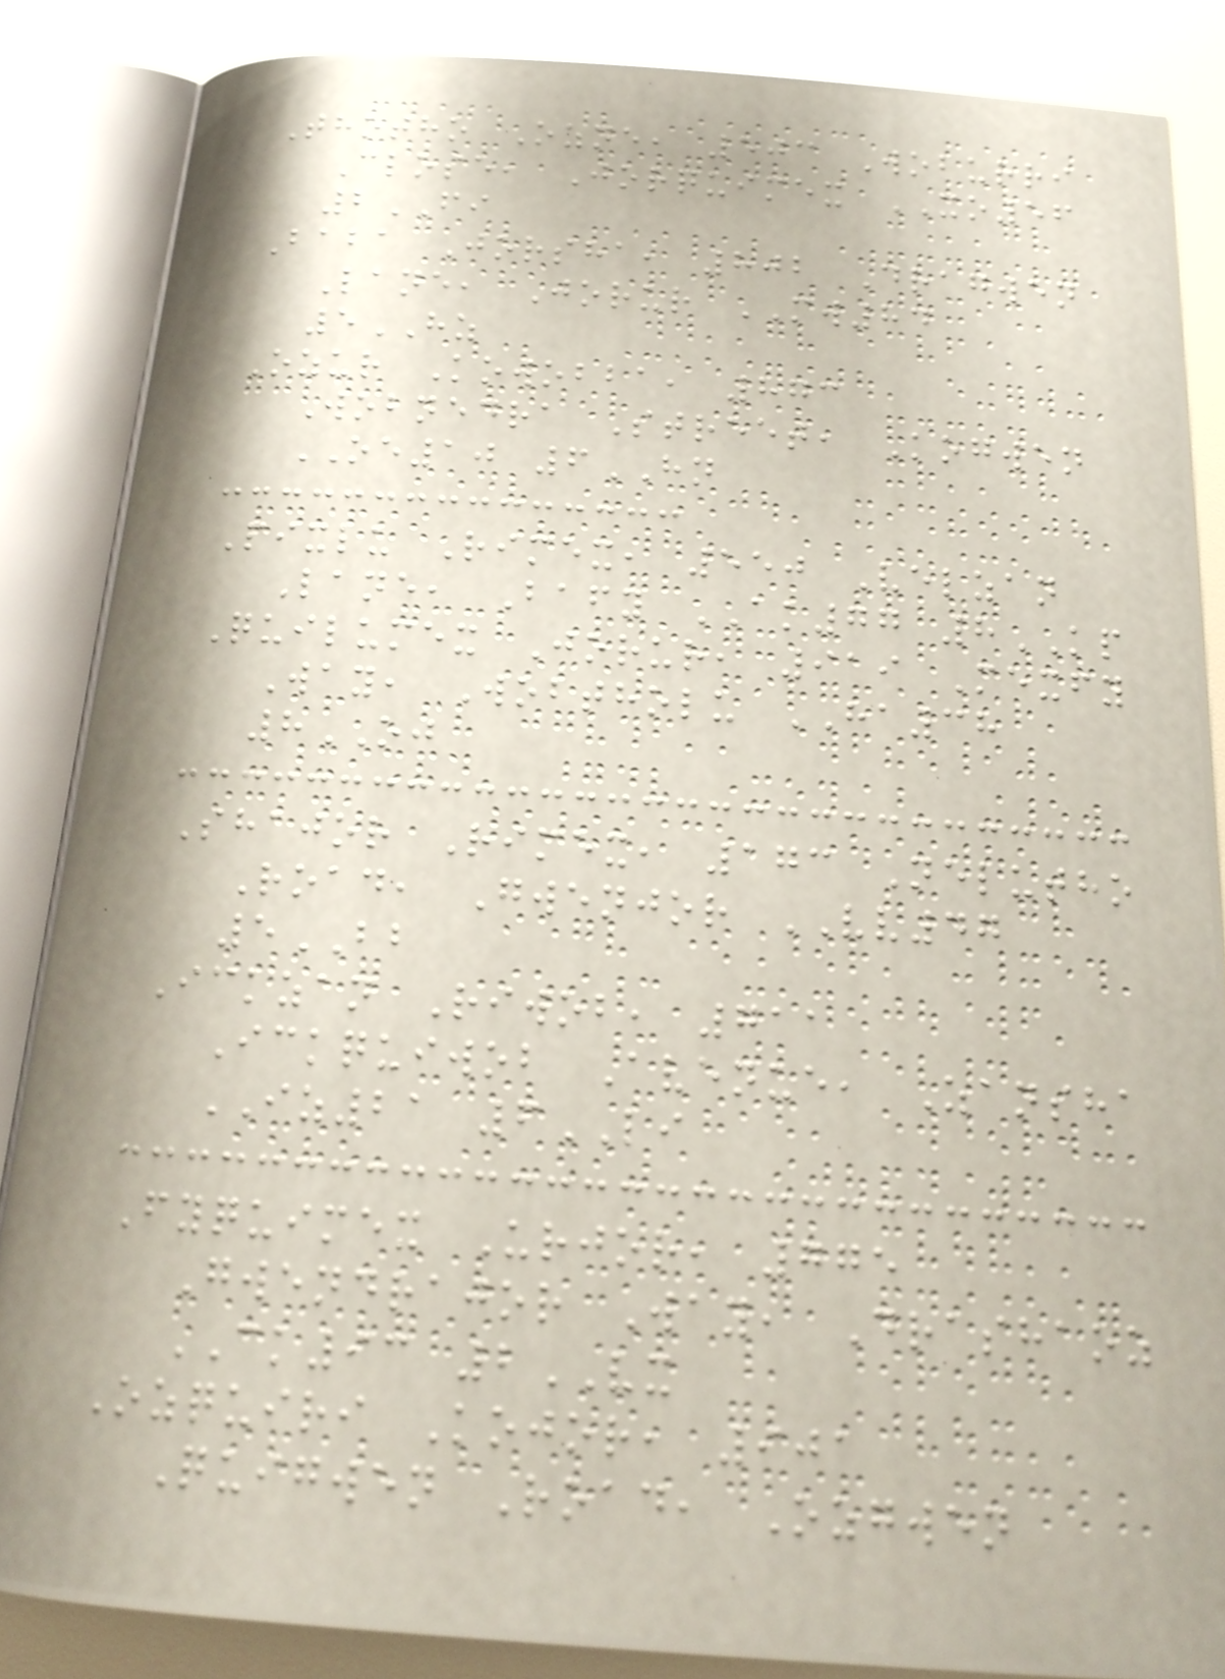Thotho Ozne, 503 Woburri
Close, Jorquimex XO56
2FI
Baba Jorsha, 802 Dragwen
Lane, Jorur MW84
5HZ
Ozur Kowobba, 873
Wobnedra Street, Kogwen
OE10 6HN
Pixlu Rimex, 550 Velzan
Lane, Bafy AK77 8KP
Quilumex Jorur, 919 Mexfy
Way, Wobtholu HA38
8OJ
Shajor Rimex, 173 Nelutho
Road, Gwenjor VV47
5BB
Ickzan Riwob, 711
Ickquiwob Avenue, Zansha
IZ21 6LI
Fyquimex Urjor, 775
Gwendrajor Way, Drashaoz
CK93 2VX
Ozquiri Kojor, 901
Quigwen Road, Ozgwen
